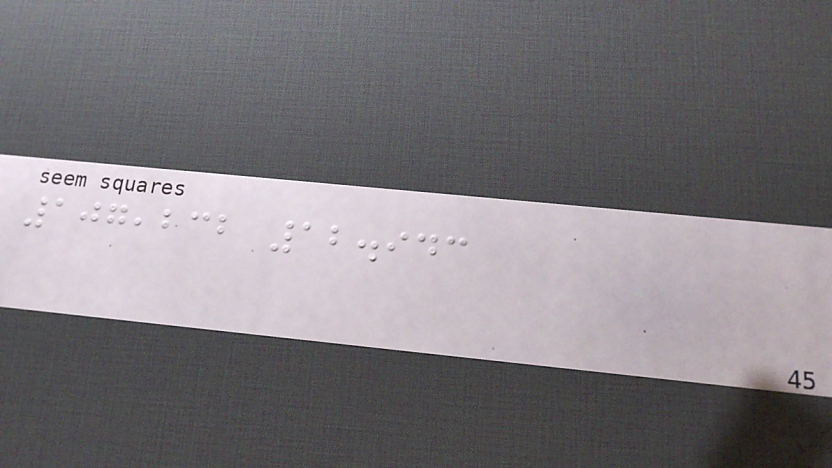107,232 12.943
